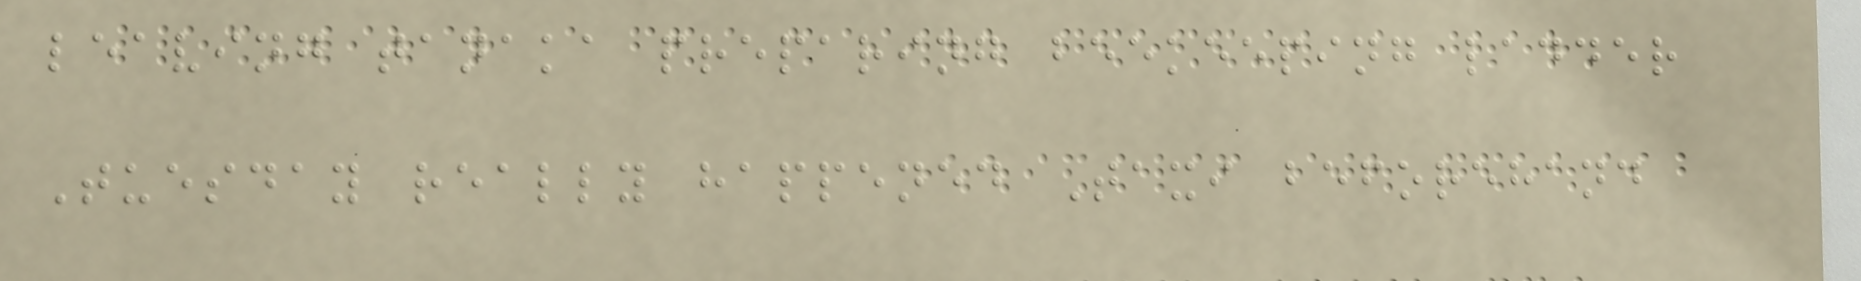leaving tanaka preparing beekeeping ladder
Tuesday really happened Taxi beforehand
